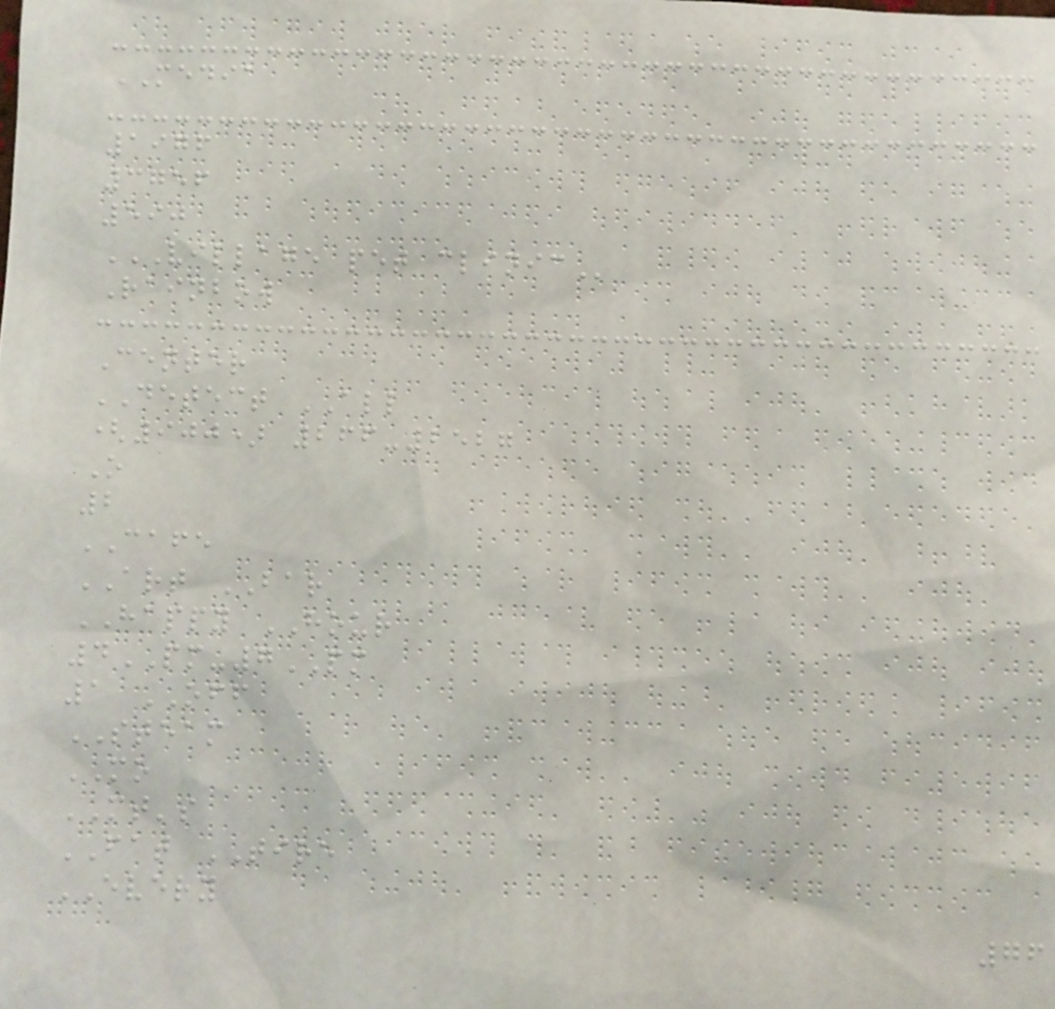MEDIA
1976
3756
590
VILLAGE PET CLINIC
Rainbow
Center
DETECT ALL
(900) 266-2527
O
2
CAFE
ART BAR
HAPPY HOUR
4PM-7PM
1 OFF
STEAM
MO
MT's
FAT TIRE
EVERY
76
